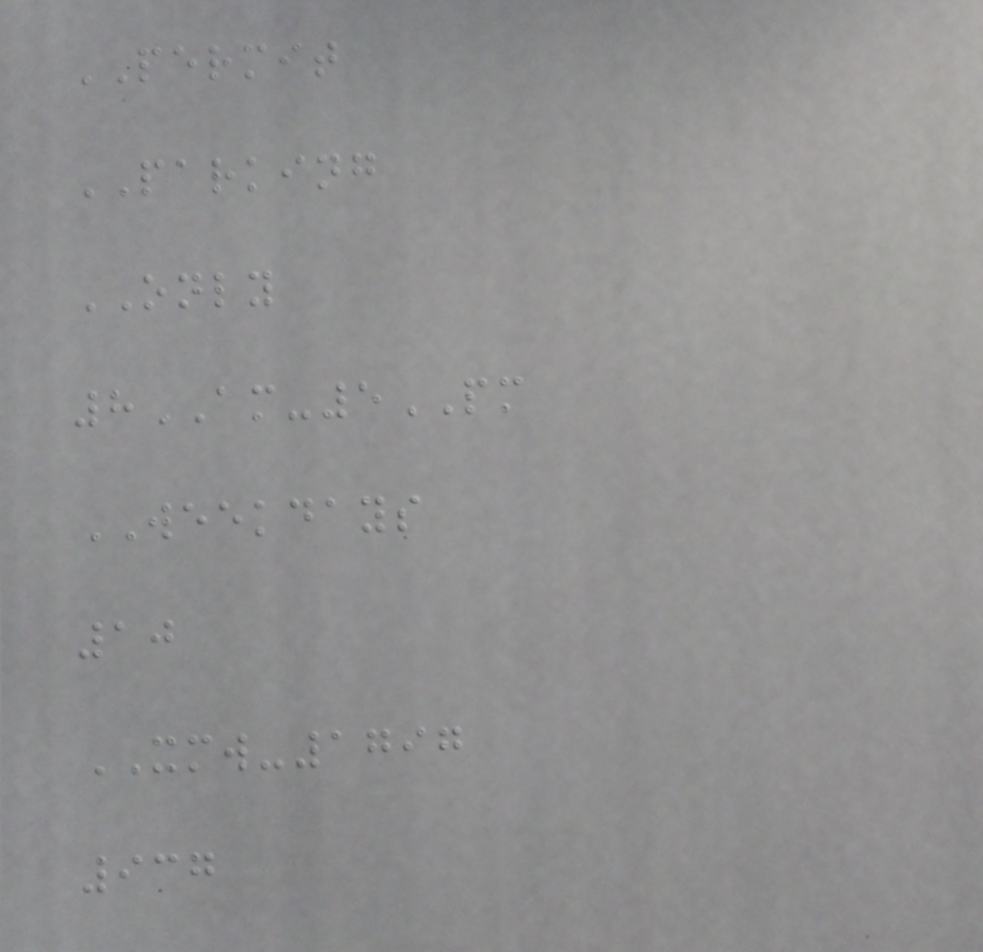PERMIT
PARKING
ONLY
8AM-5PM
WEEKDAYS
10
XMW-1797
937
